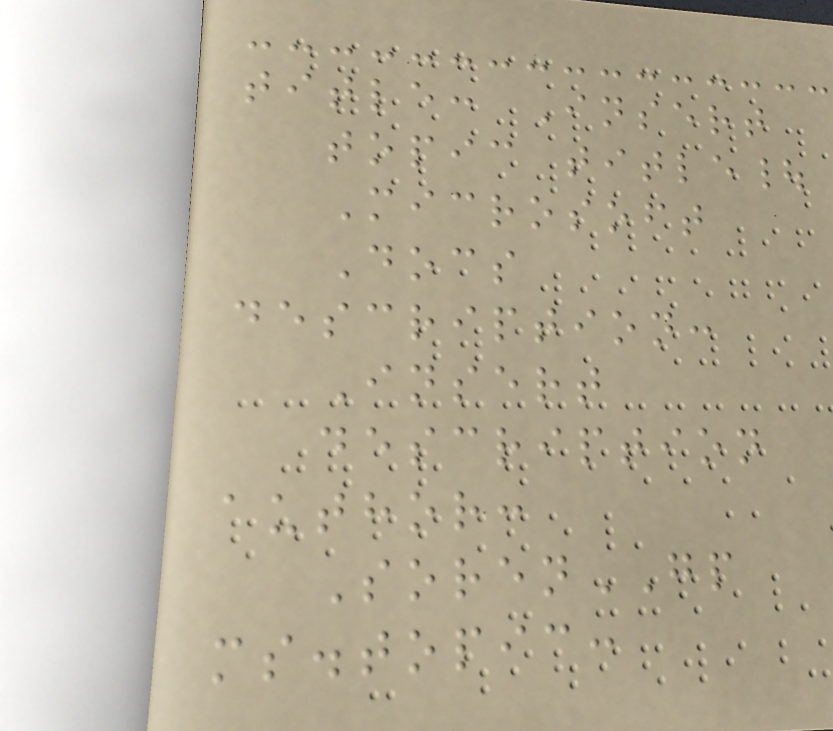title: Insert
topic title|
Microsoft
Docs
description:
Insert
description
author:
SorenGP
ms.topic:
